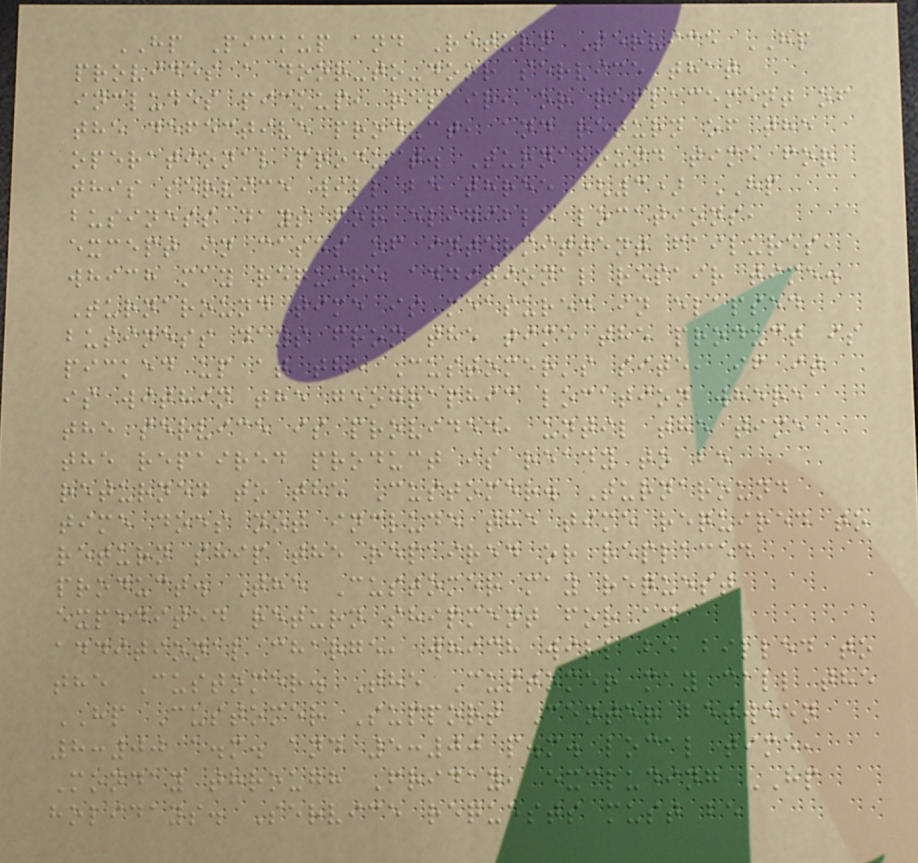HP Pickup and Return Service HP
provides a door-to-door service that
includes pickup, repair, or replacement of
the defective product, and return of the
operational product. Turnaround time for
this service will be three (3) HP
business days for eligible locations,
except in cases of intermittent failures,
which may require additional repair time.
Turnaround time is measured in elapsed
business days from the time the product is
picked up at the Customer's site, if it
is within the geographic location where
the service is provided, until the time
the repaired product is ready to be
returned to the Customer. Turnaround
time does not include the time required to
return ship the repaired or replaced
product. The Customer may request
expedited return shipment for an
additional charge, which will be billed to
the Customer. The Customer may call the
HP Customer Support Center between
8:00 a.m. and 5:00 p.m. local time,
Monday through Friday, excluding HP
holidays. Service requests must be
